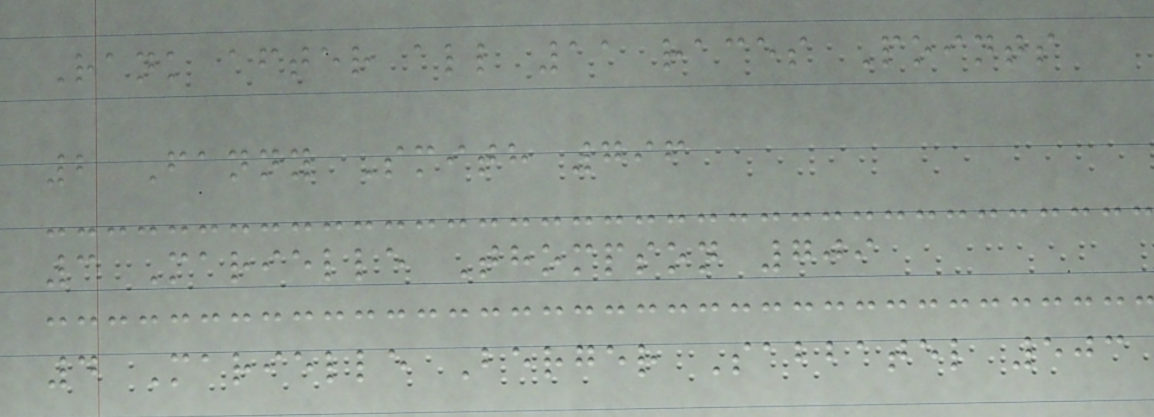Rank after all 11 races Points
2 Fanny Smith 796
3 Marielle Thompson 709
4 Marielle Berger Sabbatel 503
